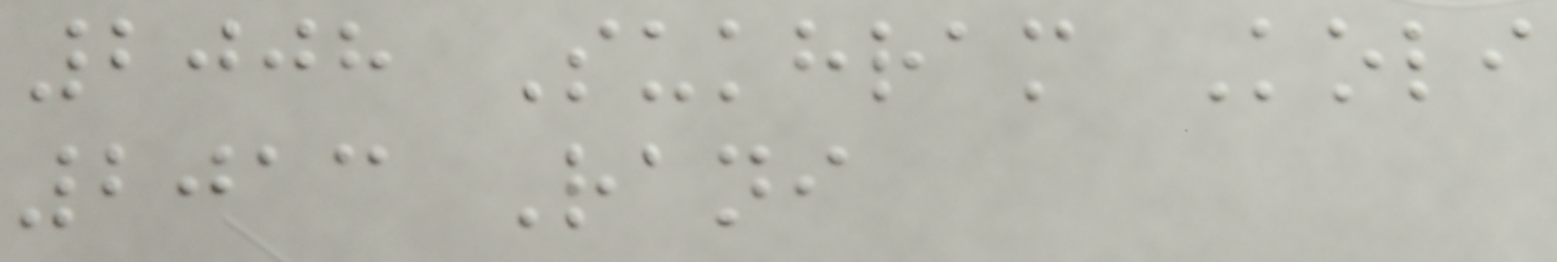2008 Sukhram Koli
2013 Rani
